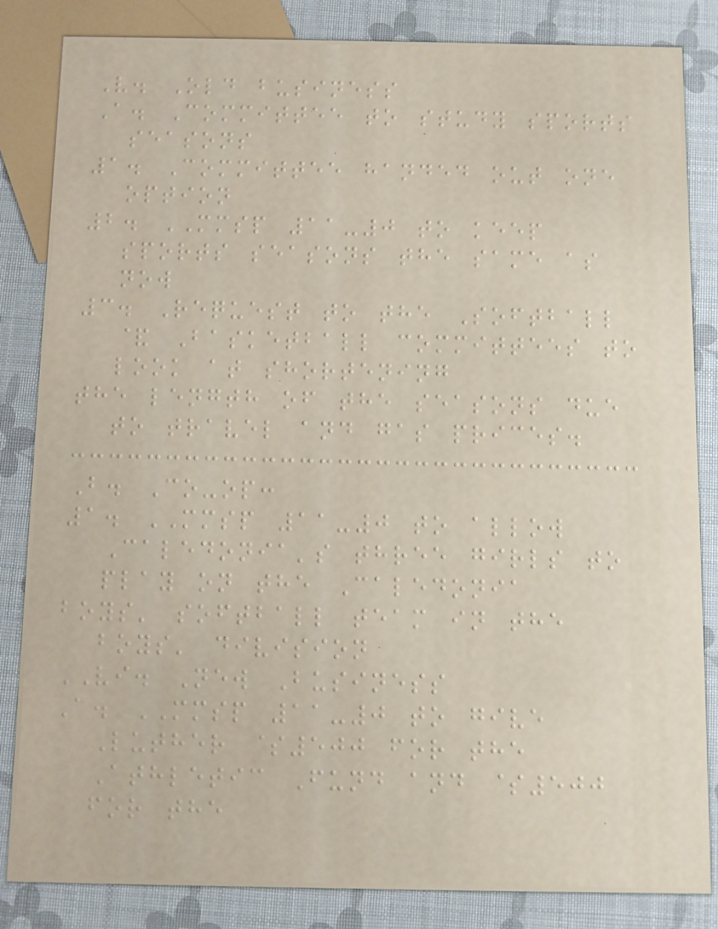V. Old business
A. Committee to study sports
seasons
1. Committee handed out one
option
2. MMSP 11-0 to keep
sports seasons the same as
now
3. Request to the Softball
& Basketball committees to
look at shortening
the length of the seasons due
to travel and gas prices.
B. Co-op:
1. MMSP 11-0 to allow
Caledonia's three girls to
play on the Caledonia
boys' softball team in the
boys' division
VI. New Business
A. MMSP 11-0 to give
Luther $500 for the
Athletic Fund and $500
for the
